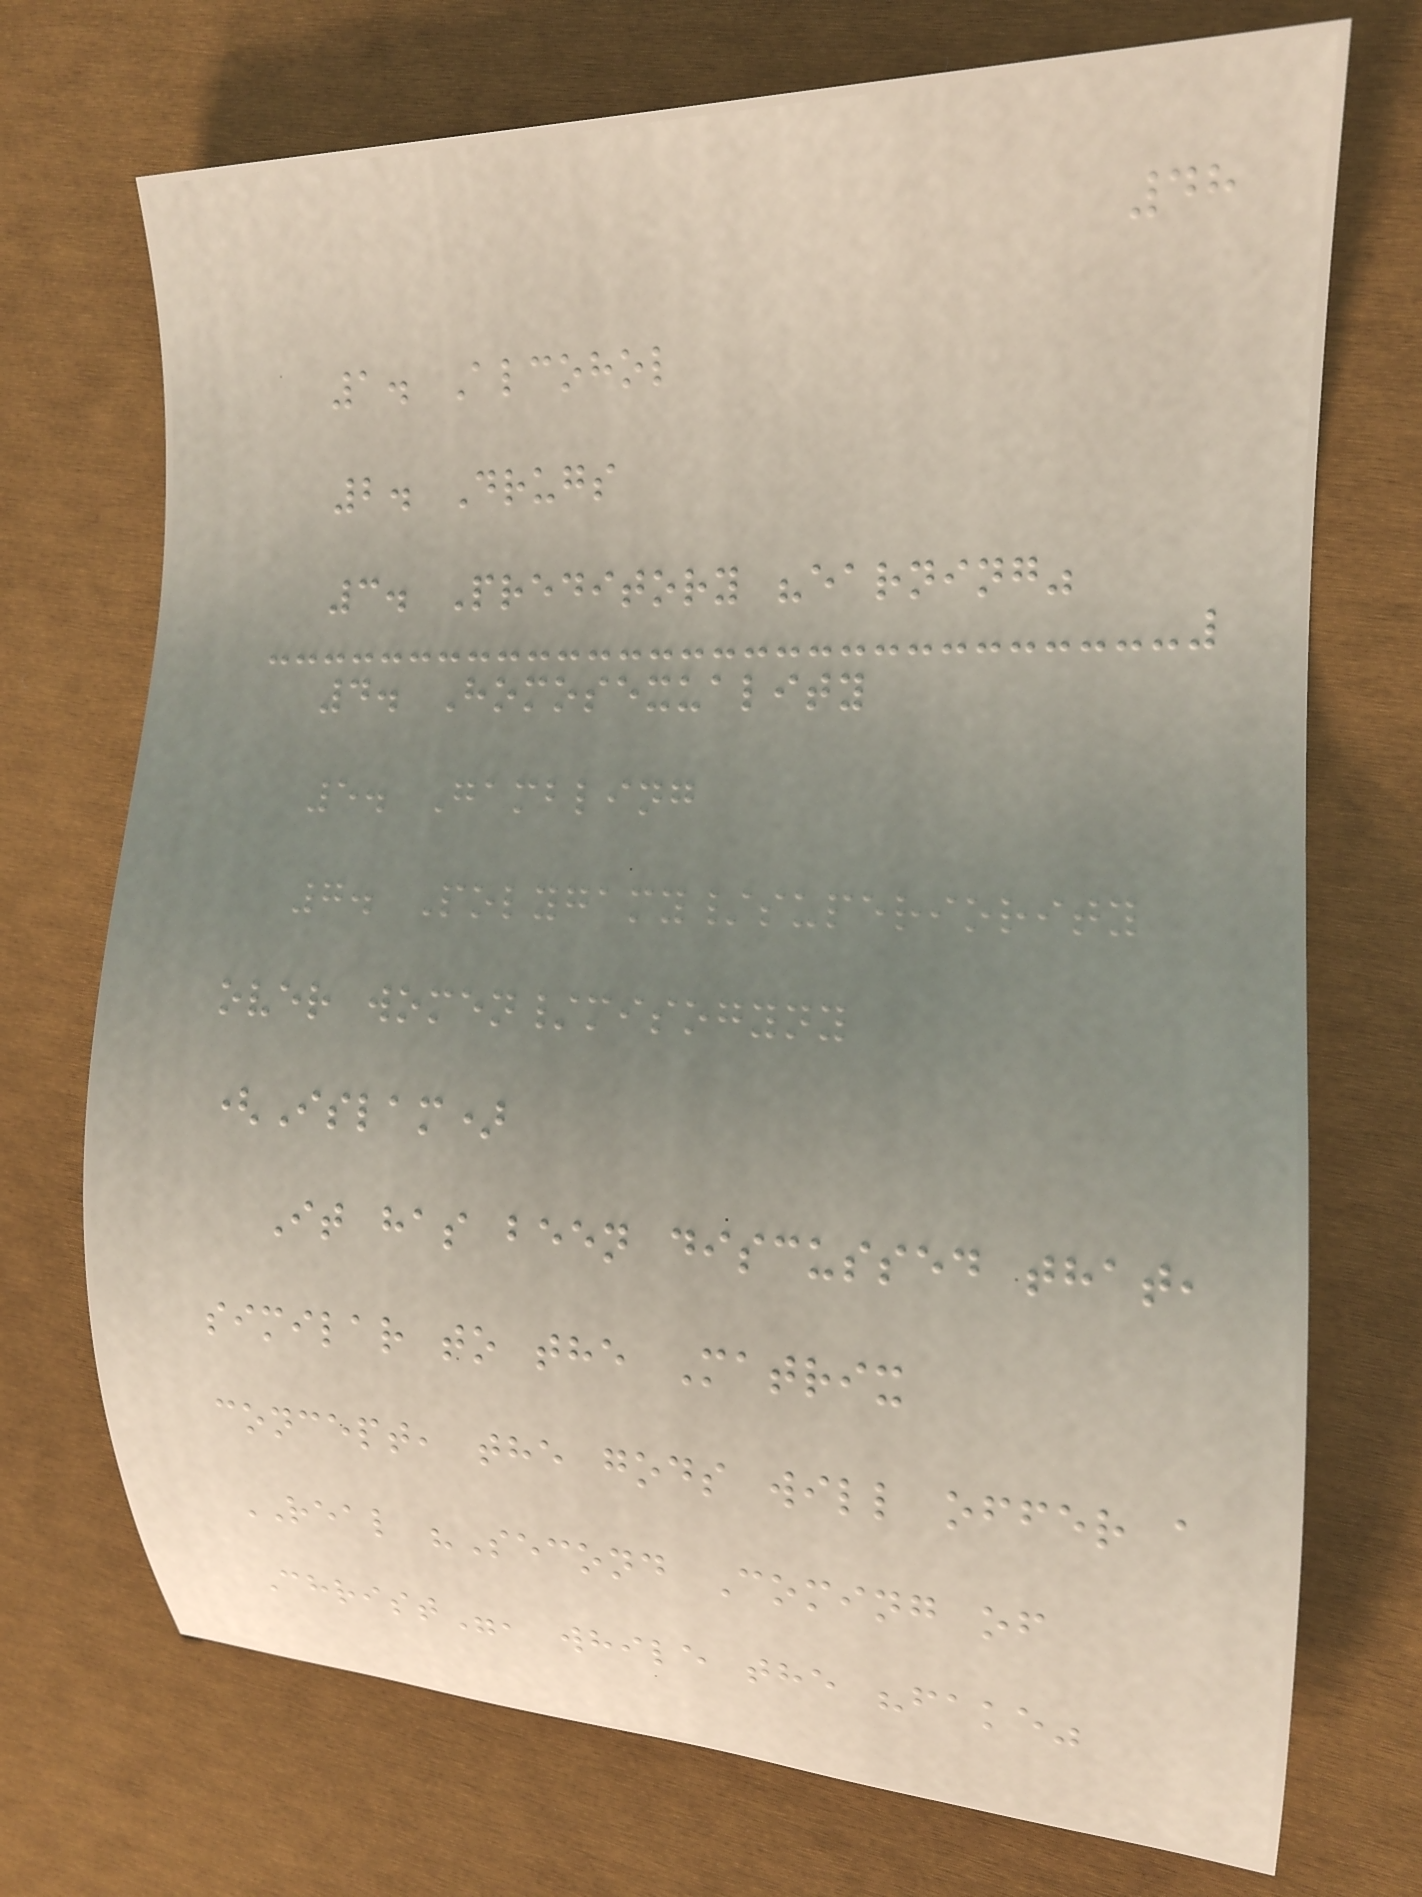48
1. Alcohol
2. Drugs
3. Preditory "earning"
4. Homosexuality
5. Gambling
7. Polygamy/superiority
over women/misogyny
(Islam)
It has been discussed that,
similar to the Matrix
concept, the gods will offer a
REAL "Second Coming of
Christ", while the "fake"
